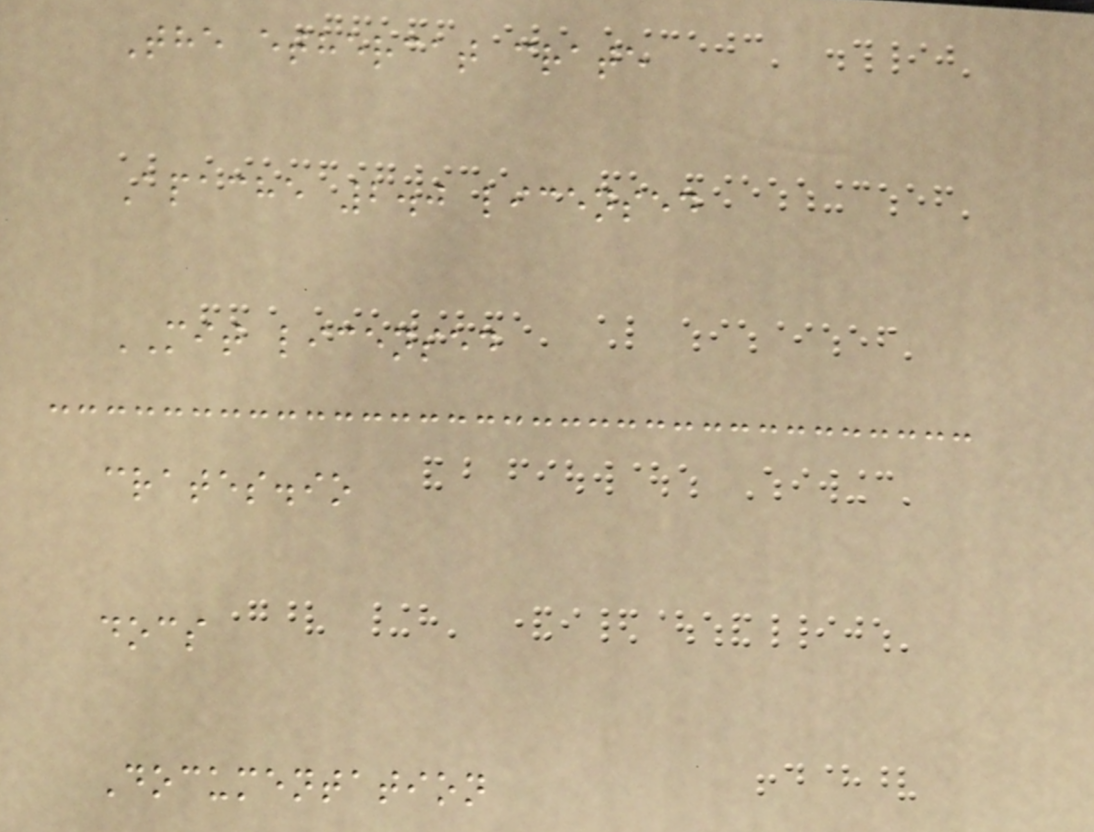The ethercat crate
Apache 2.0 licensed
MIT licensed
crates.io
docs
Documentation
